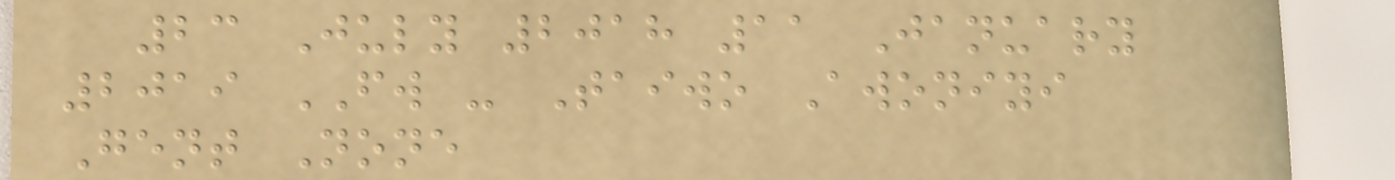23 July 2018 11 January
2019 FW - Taiwo Awoniyi
Gent None
